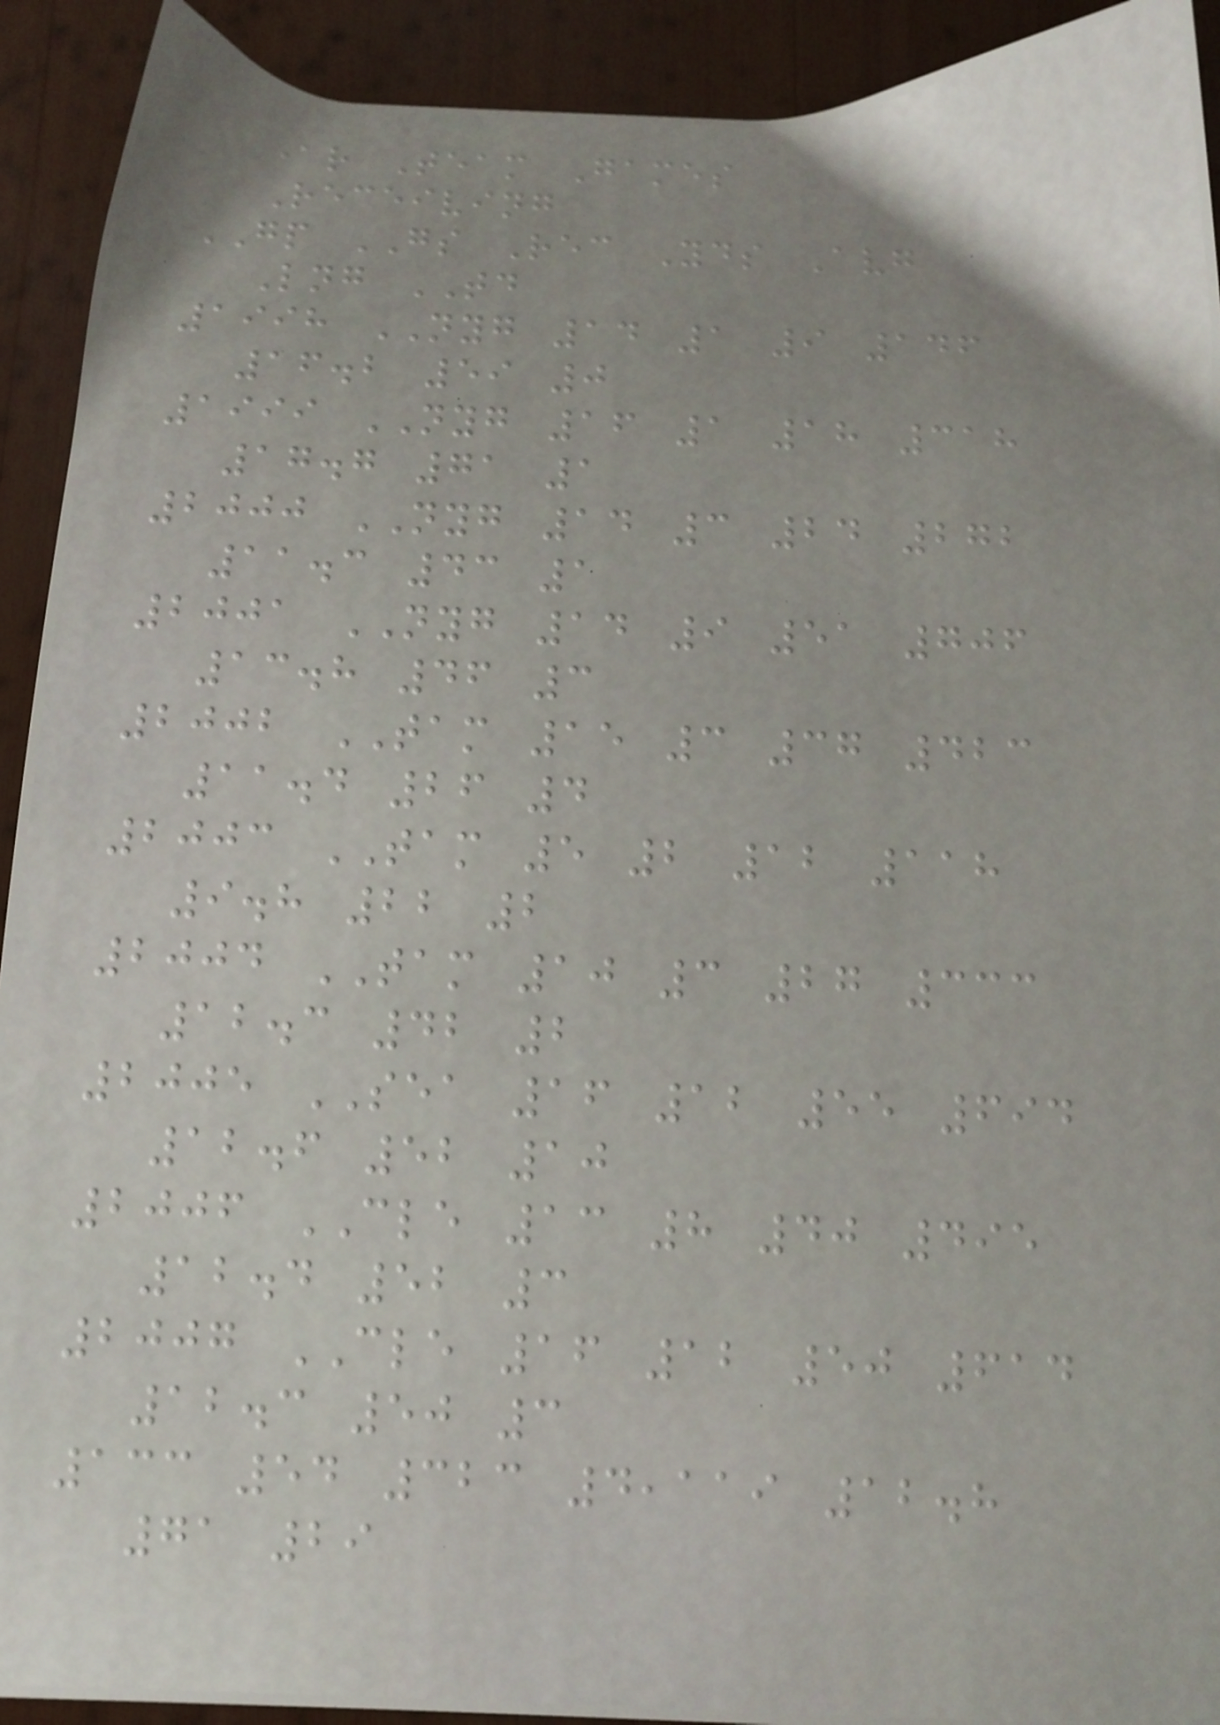Year Team Games
Receiving
GP GS Rec Yds Avg
Lng TD
1998 NYG 14 1 9 146
16.2 59 0
1999 NYG 16 1 18 318
17.7 71 1
2000 NYG 14 3 24 272
11.3 43 1
2001 NYG 14 9 51 706
13.8 46 3
2002 TAM 15 3 37 423
11.4 26 4
2003 TAM 5 2 12 118
9.8 22 2
2004 TAM 10 3 27 333
12.3 42 2
2005 SEA 16 12 55 694
12.6 52 10
2006 CLE 13 8 40 495
12.4 52 3
2007 CLE 16 12 50 614
12.3 50 3
133 54 323 4,119 12.8
71 29
